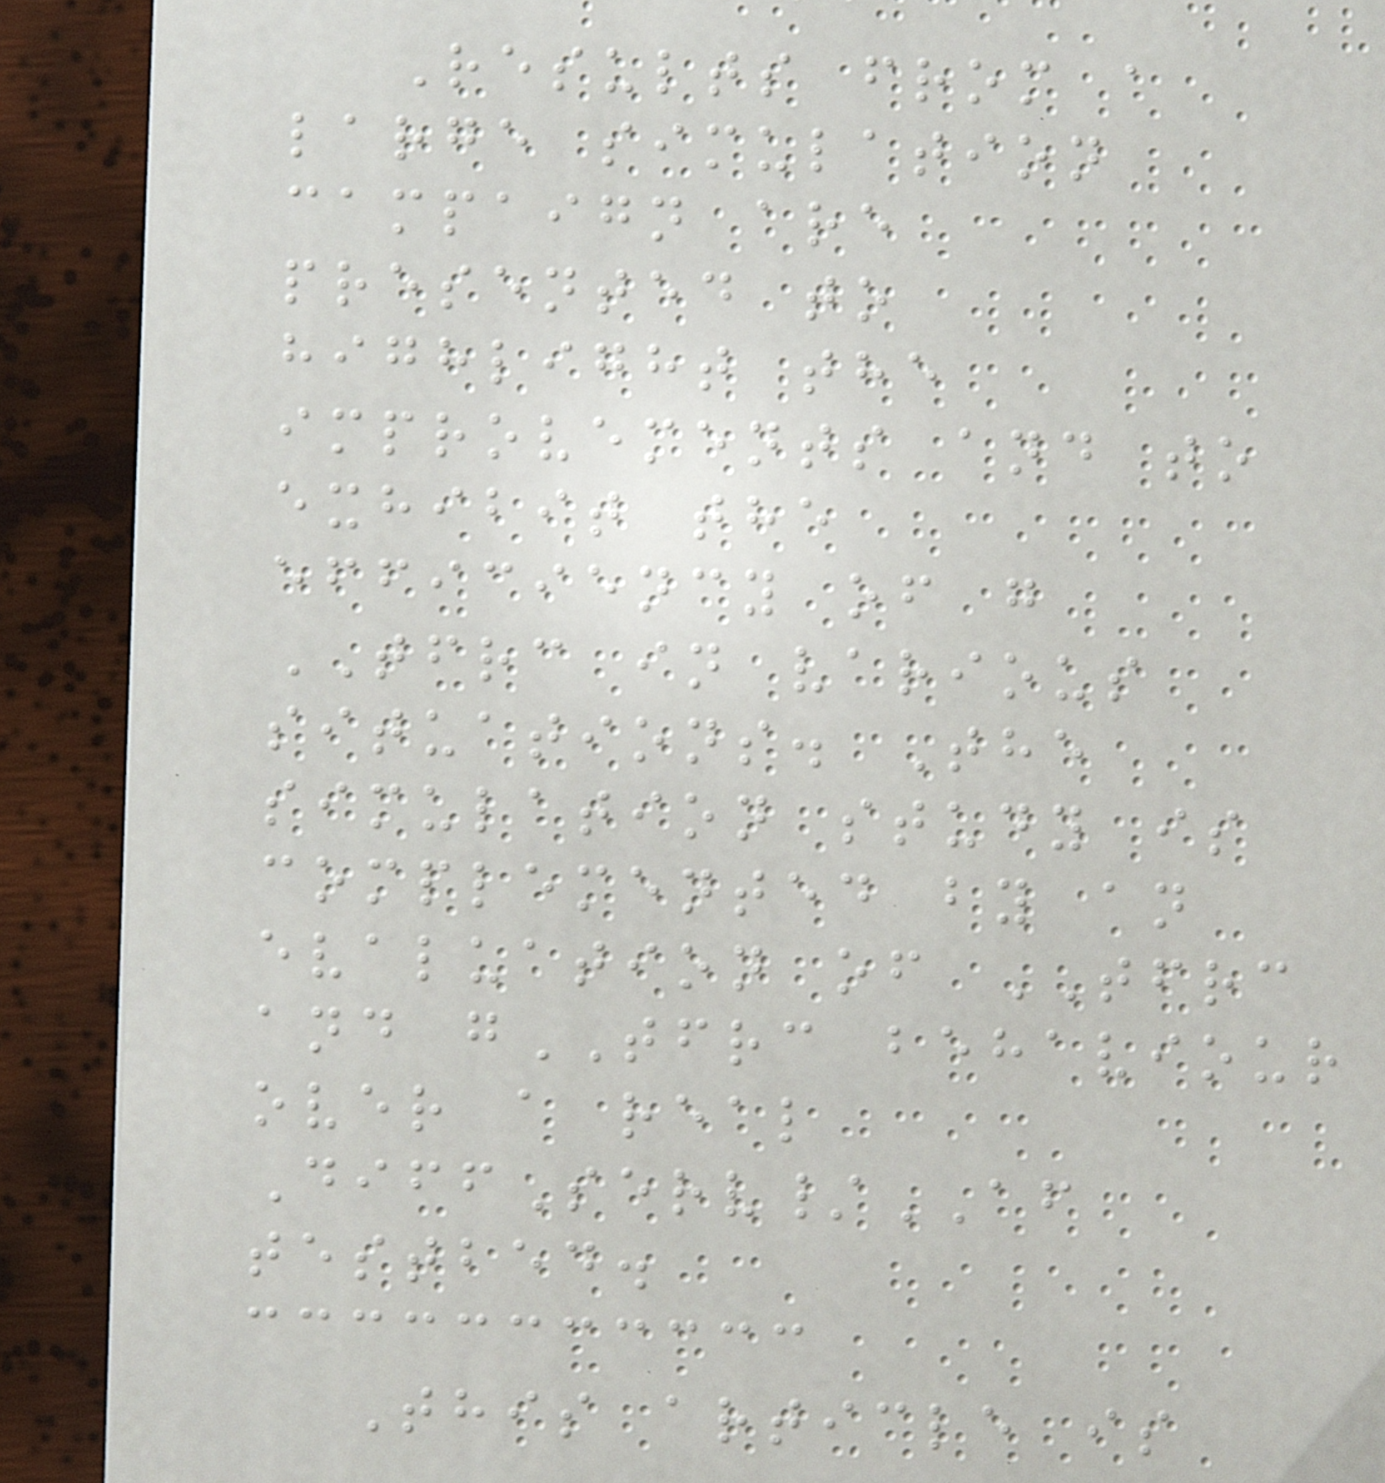Results from a
large simulation
campaign are
presented to
highlight the
improvements and to
exhibit the
efficiency of g
TFRC in various
situations. The
simulation study is
complemented by an
evaluation of TFRC
and gTFRC behaviour
over a real
DiffServ/AF
testbed.
This article is
